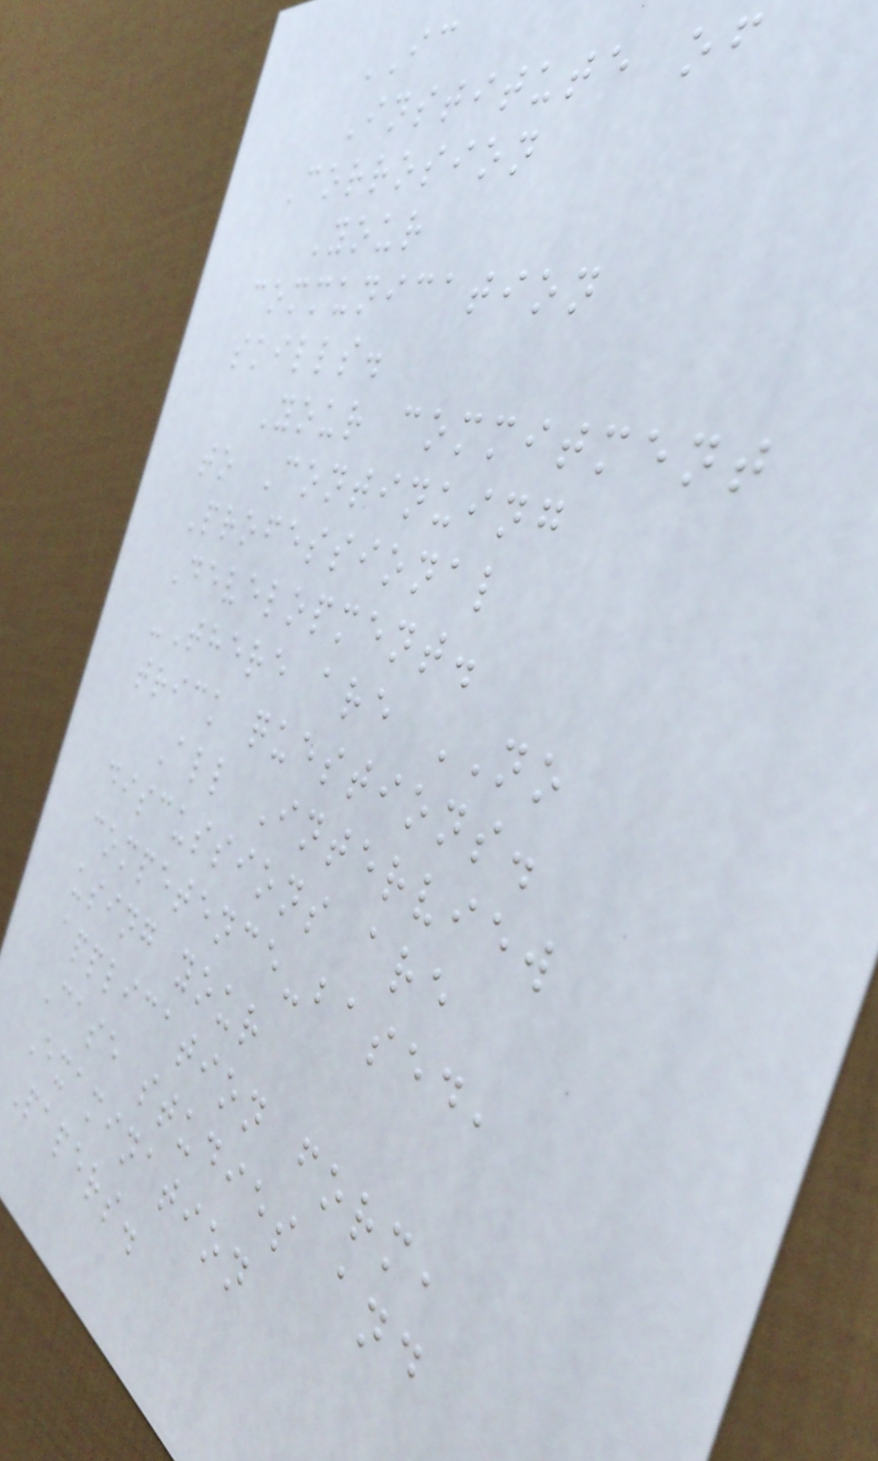IC
Institute of
Corrosion
Your
communication
skills.
Your commitment
to Continuing
Professional
Development.
-There are NO
trick questions.
All Interview
discussions are
competence-based,
using your
application form,
Case studies and
Examination
Papers.
